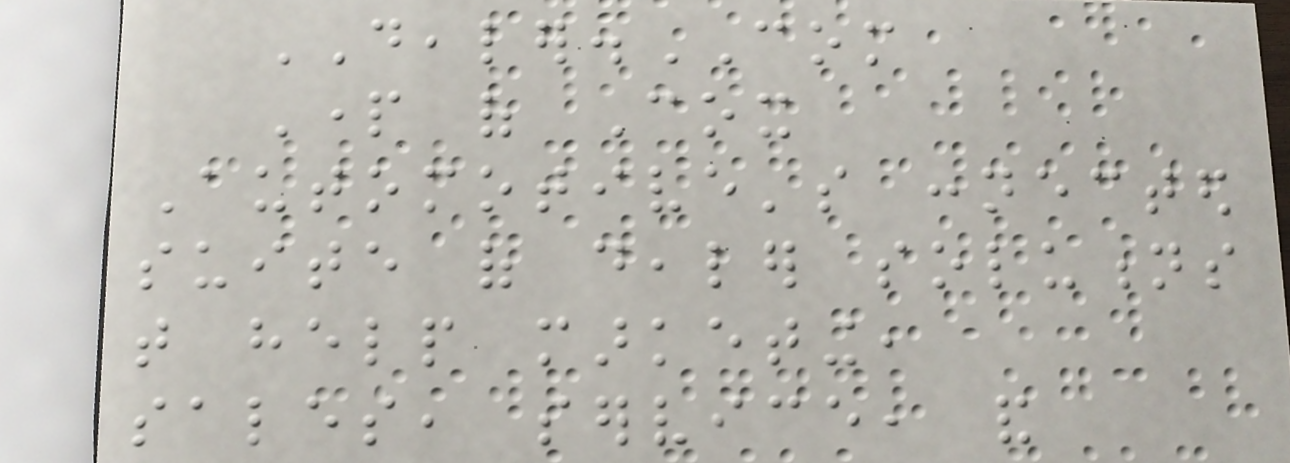DEALER.COM
Part of Cox
Automotive's connected
suite of dealer solutions
that help marketing,
sales, service, and
